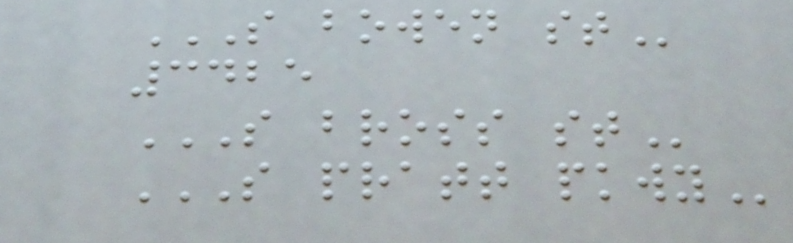S BOWEN ST
3425
S BROSS ST
S PRATT PKWY
